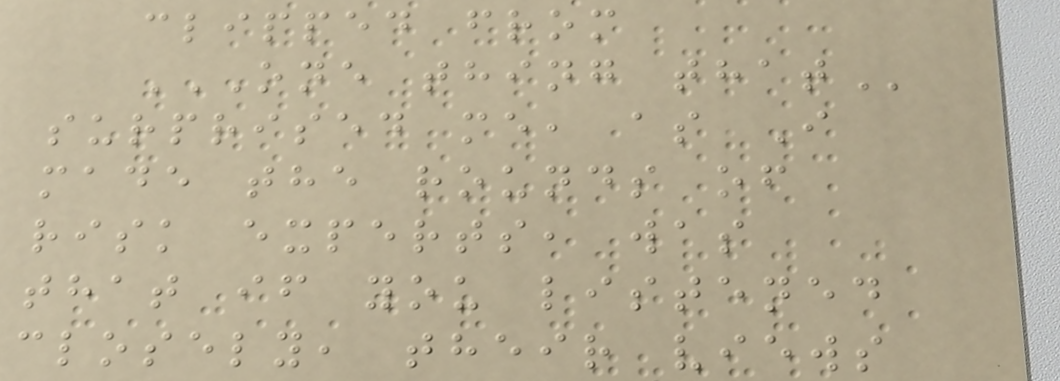clipped from
ONE THING THAT
surprised me, as I
made the rounds of
risk experts, was
that if you listened
closely, their views
